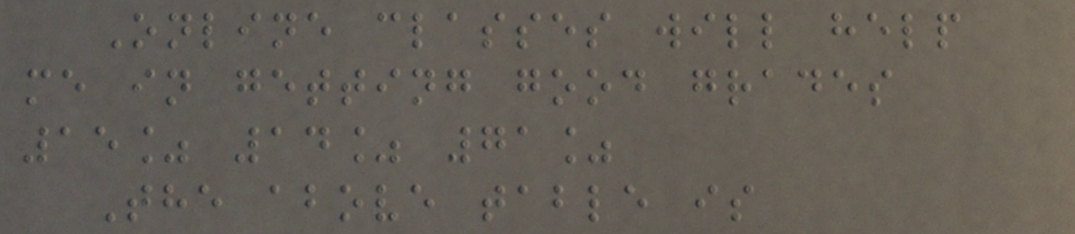Online classes will help
me in getting good grades
15% 14% 71%
The above table is
